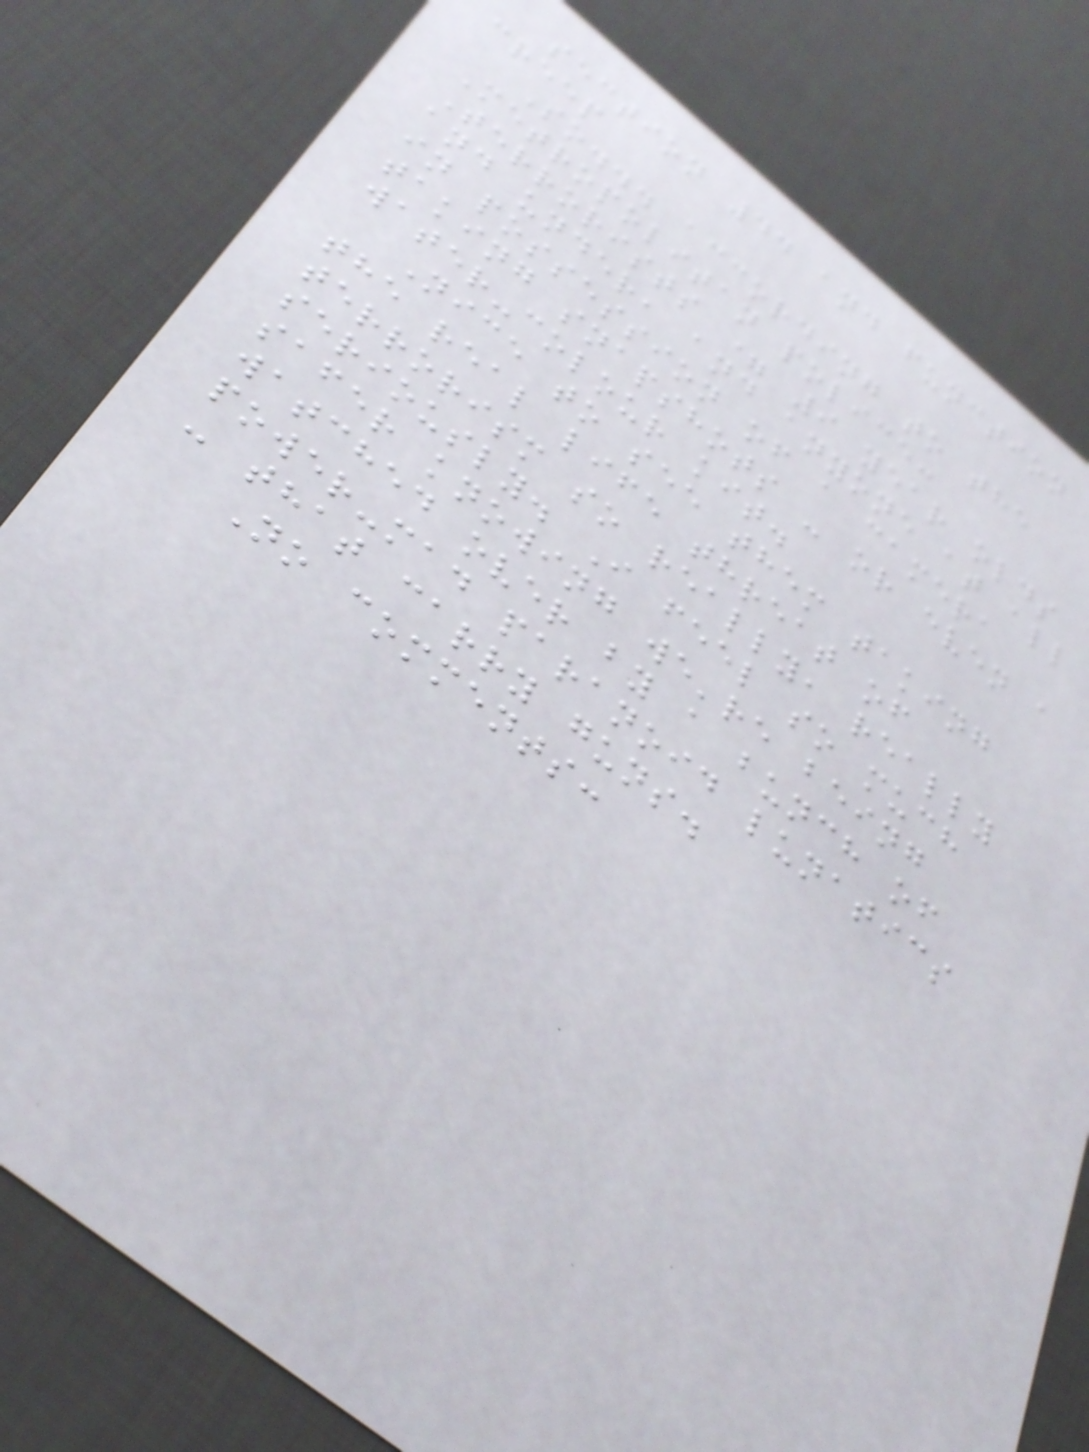section 44 and function
creep
So... according to the
Metropolitan police:
Terrorists = 9 year olds
and under, and anyone at all
in possession of a camera
taking snapshots - or even a
water-colour kit.
Nice to see them taking
the real life threat of
terrorism so really, really
seriously. I feel so much
safer knowing we're being
watched over by a bunch of
power-mad paranoid lunatics
- that carry guns.
No comments:
